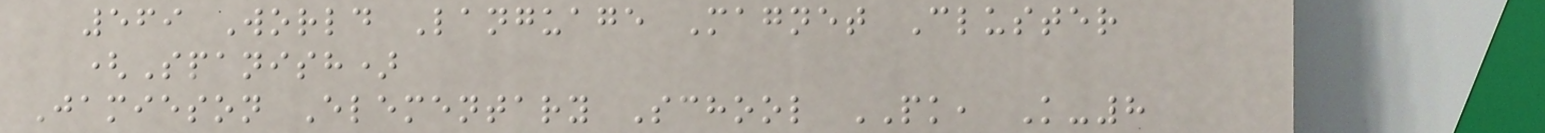569 World Language Magnet Cluster
(Spanish)
Jamieson Elementary School PK, K-8
